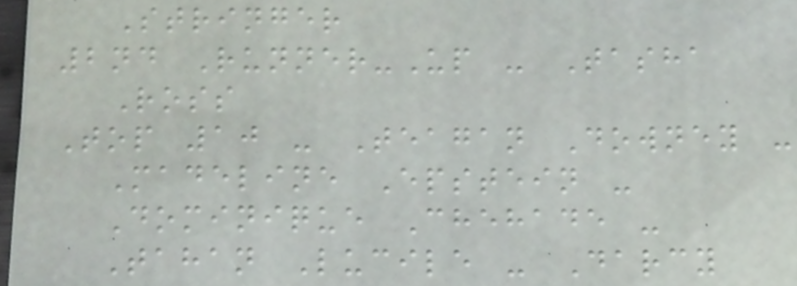Stringer
2nd Runner-Up - Tasha
Ross
Top 10 - Teagan Downey -
Madeline Epstein -
Dominique Chehade -
Tahan Lucile - Darcy
